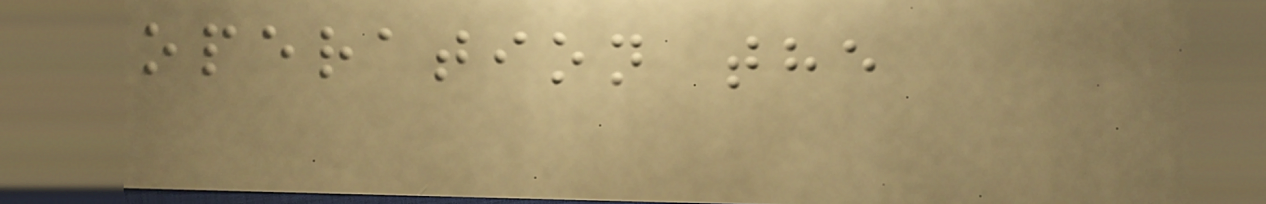operation the
